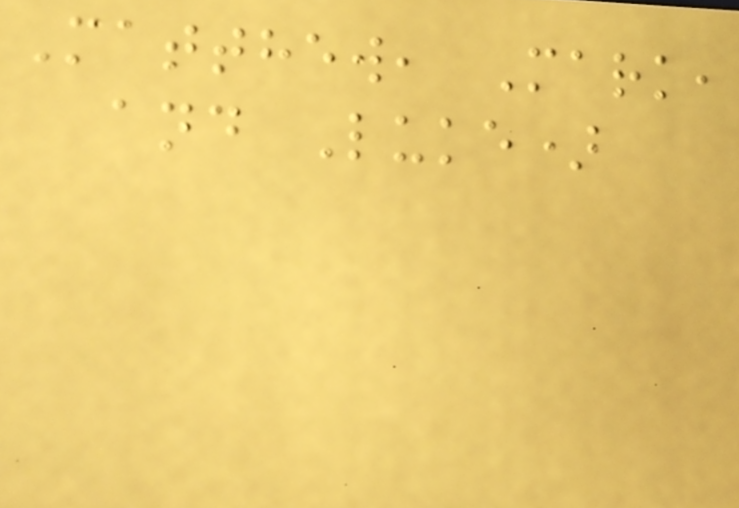Matthew, Mark,
and Luke)
